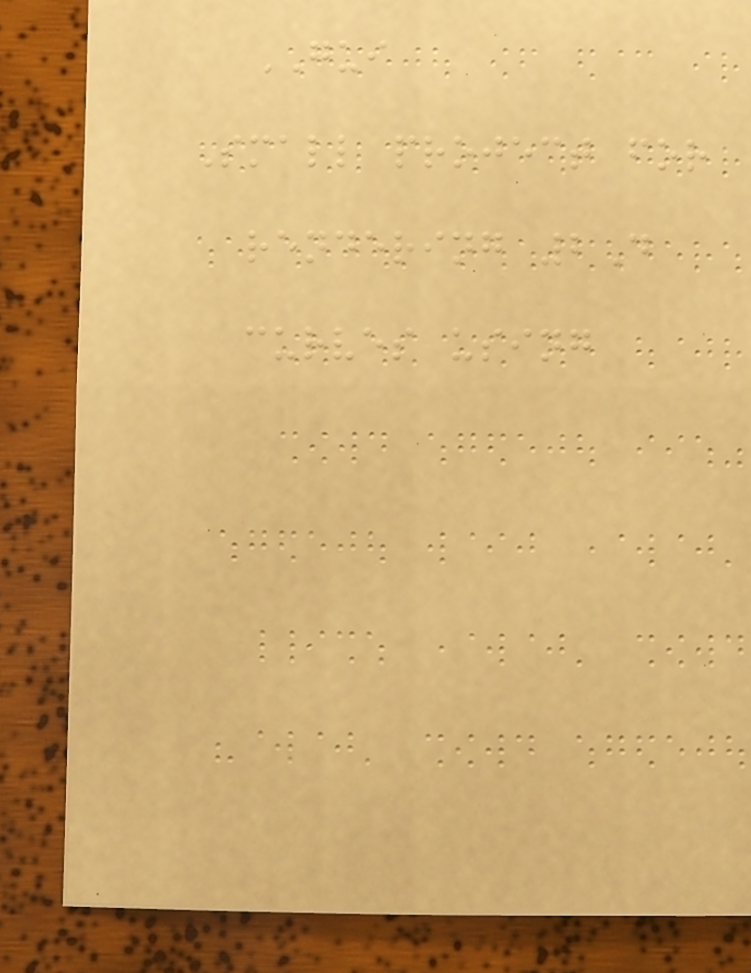GUI
Small project for
rendering 2D
curves using
